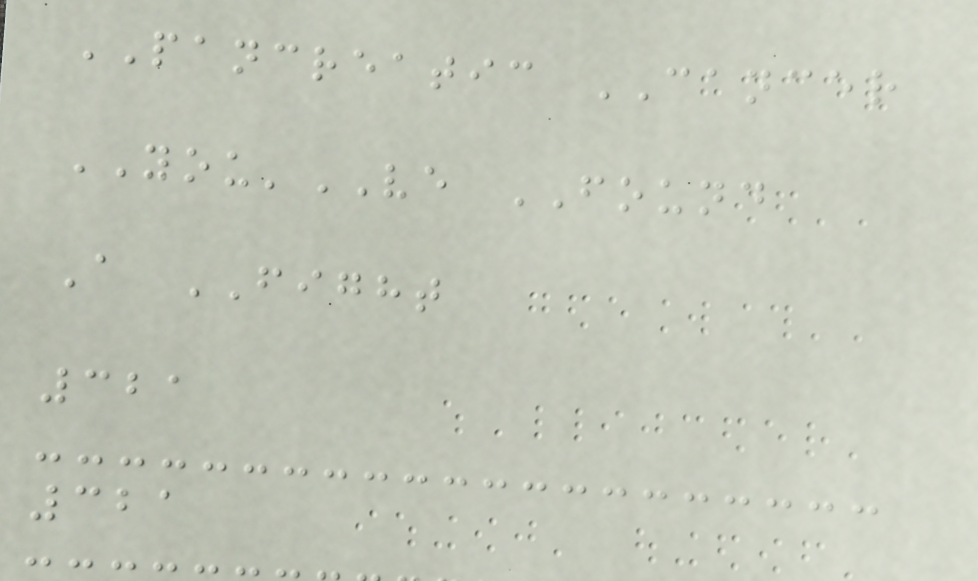PANCREATIC CANCER
YOU'VE FOUND
A FIGHT
321
321
